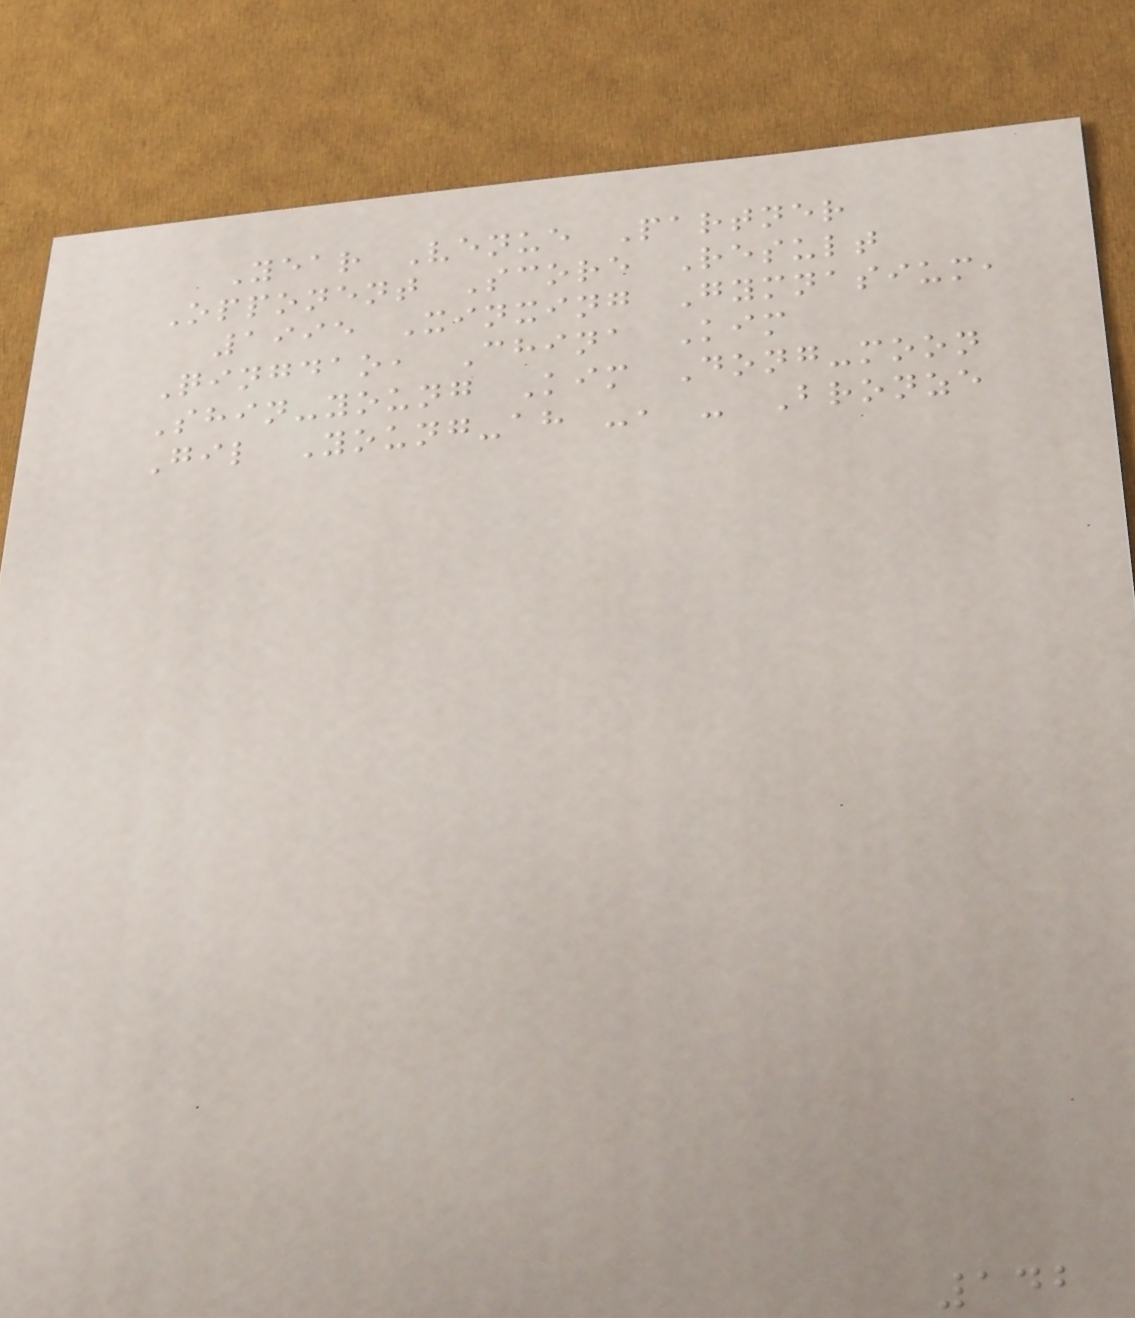Year Venue Partner
Opponent Score Result
1995 Xinxing Gymnasium,
Qingdao, China Kim
Shin-young Kim Dong-moon
Gil Young-ah -, - Bronze
142
